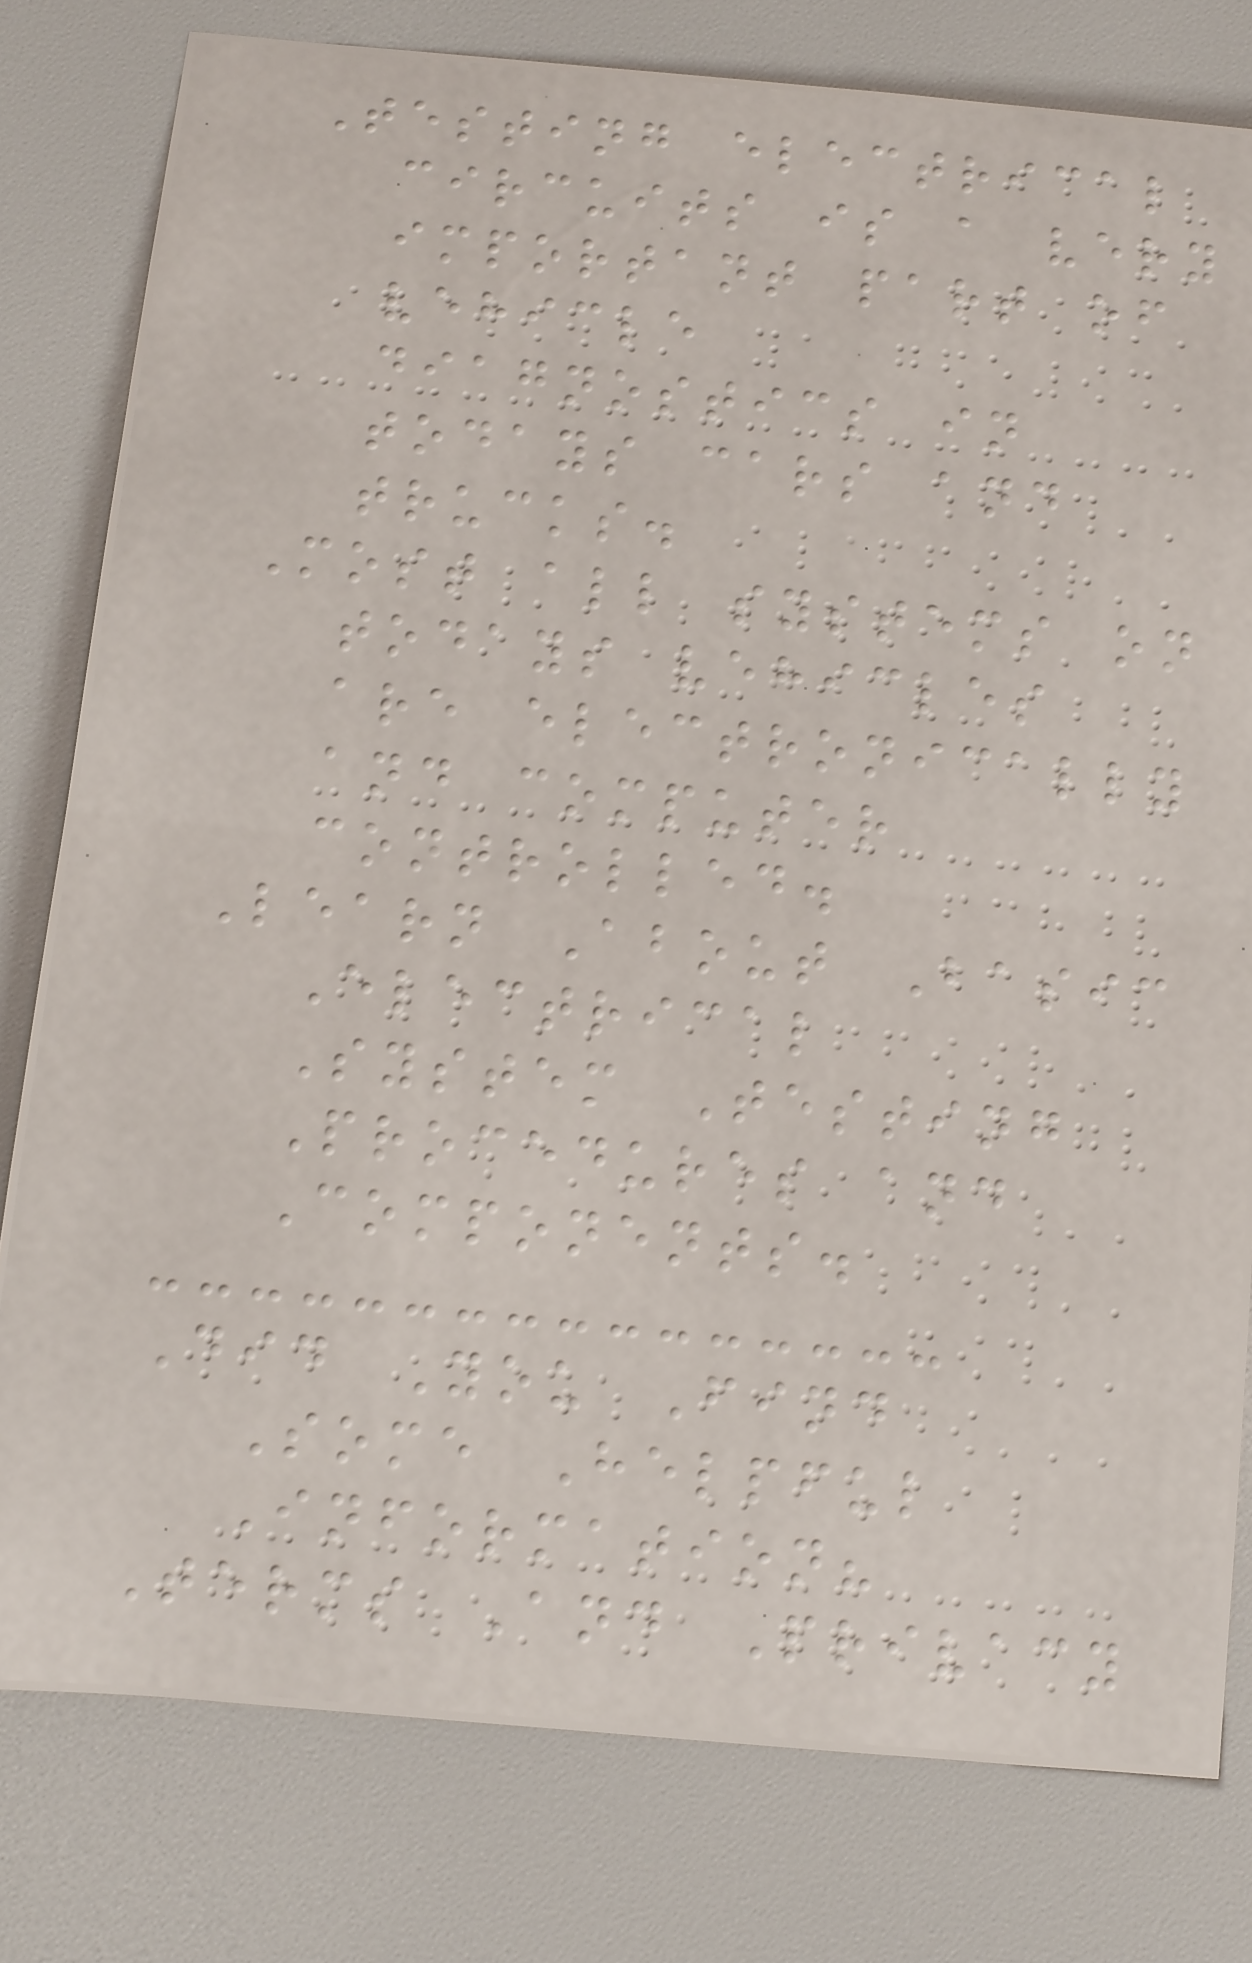Testing electrical
circuits is a very
important part of
vehicle
diagnostics in
todays cars and
trucks.
Most all systems on
todays vehicles
are electronically
and computer
controlled.
Learn About Basic
Electrical
System Testing
Procedures and
Components.
Did You Find
Some Helpful
Information?
Terms And Privacy
